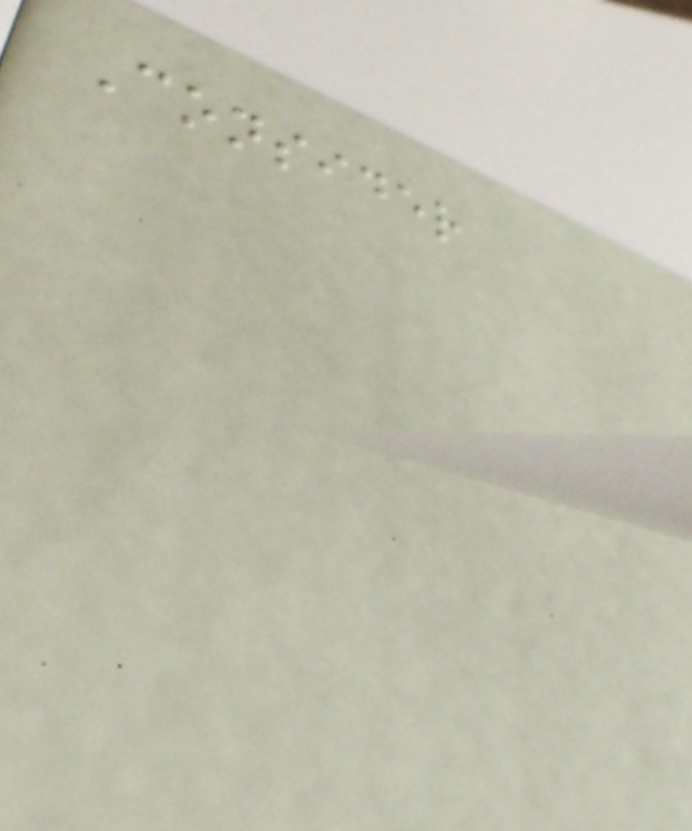Consider
